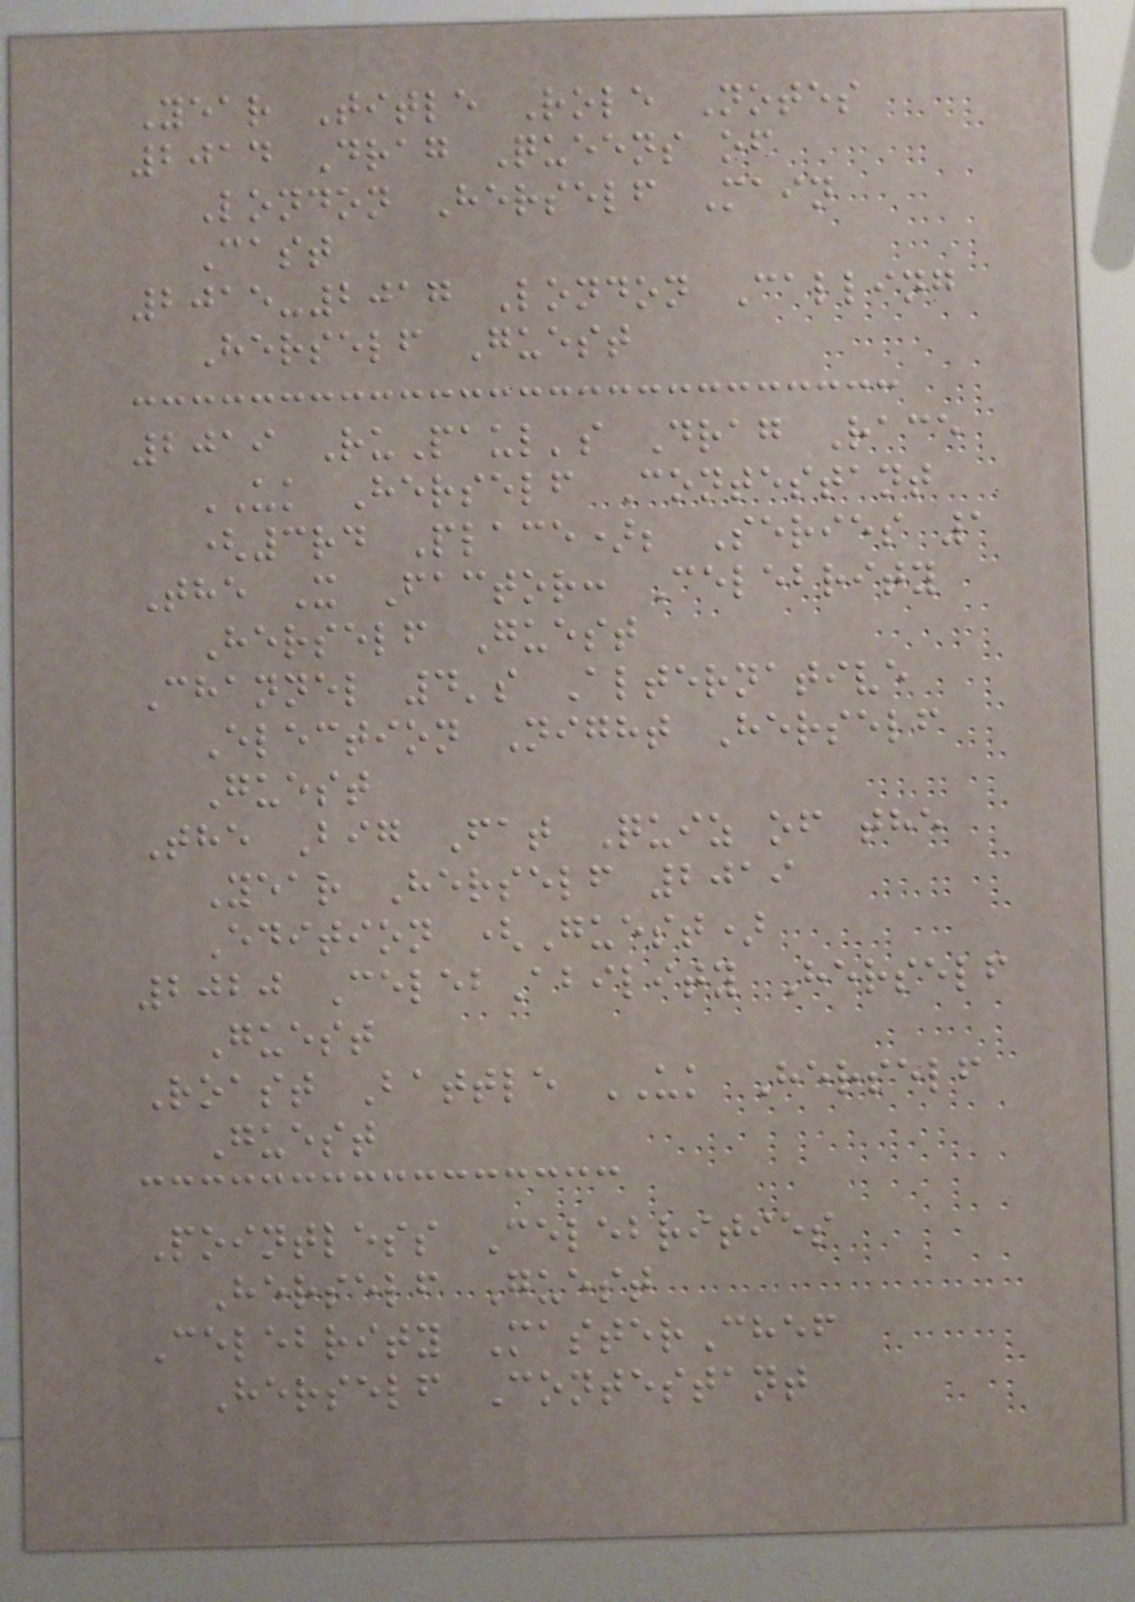Year Title Role Notes
2014 Drag Queens of
London Herself Main
Cast
2015-2017 London Calling
Herself Guest
2019 RuPaul's Drag Race
UK Herself Contestant
(3rd Place); Series 1
The X Factor: Celebrity
Herself Guest
Channel 4's Alternative
Election Night Herself
Guest
The Big Fat Quiz of the
Year Herself 2019
Edition (Guest)
2020 CelebAbility Herself
Guest
Roast Battle UK Herself
Guest
Pointless Celebrities
Herself Guest
Celebrity MasterChef
Herself Contestant
